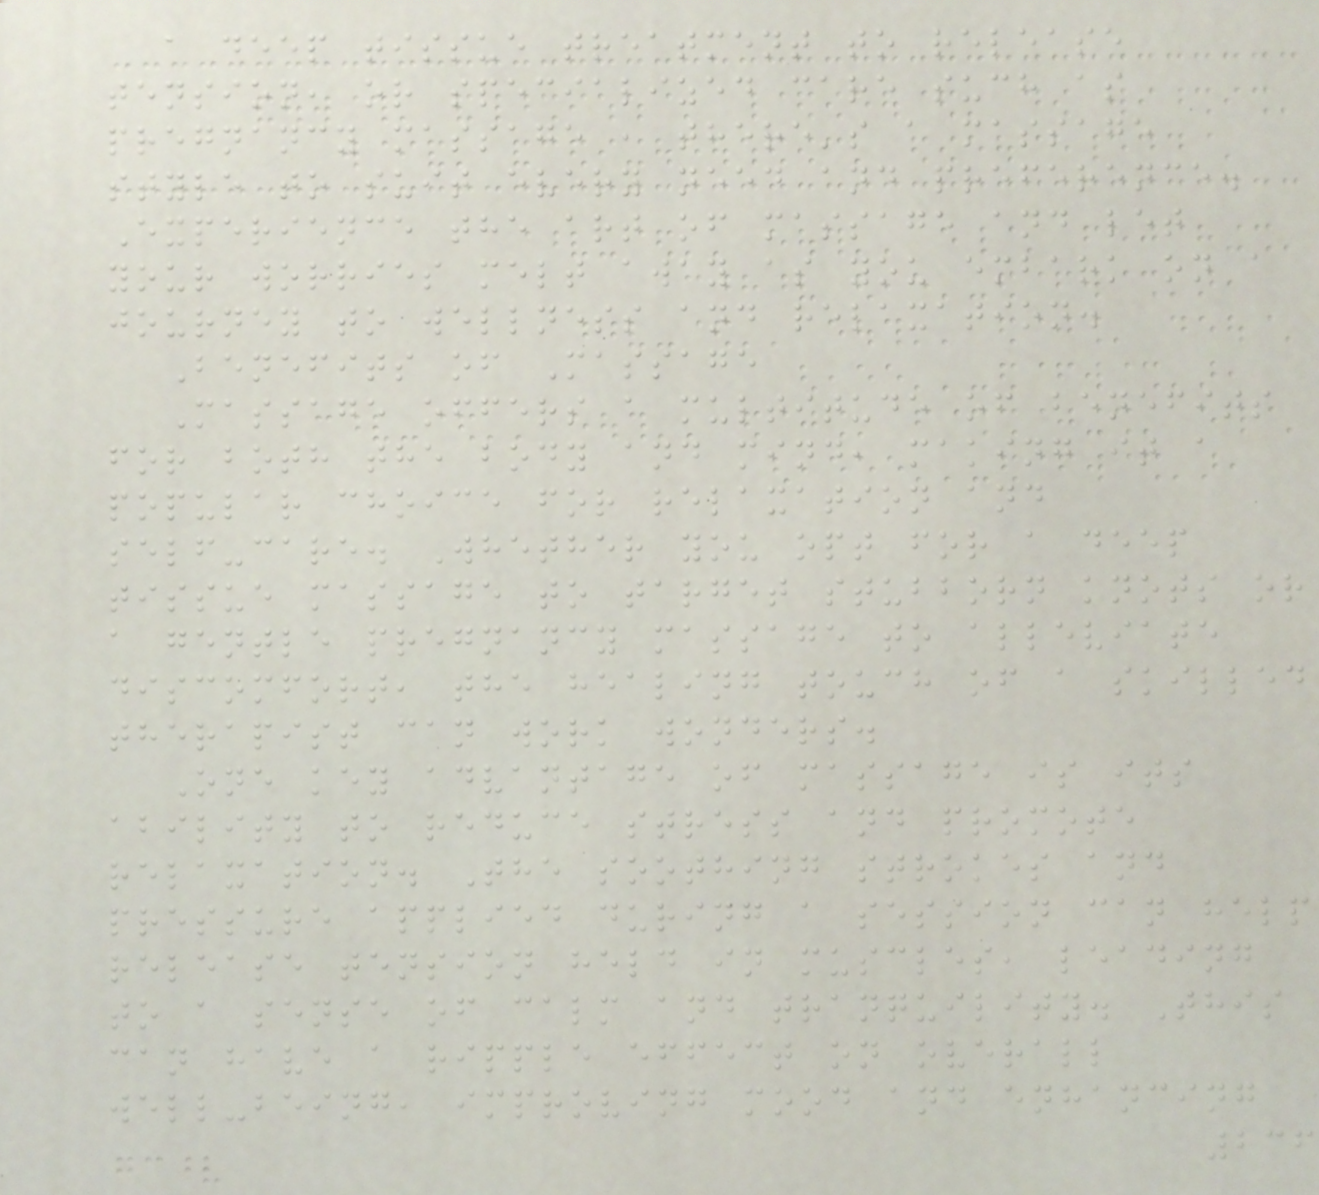a deep tissue treatment to release
tension, or specialized care such as
pregnancy massage , there's a massage
style to suit every need and preference.
Experience the art of massage and let
your worries melt away as you embark on a
journey to wellness and relaxation.
Benefits of Massage
Massage offers a multitude of benefits
for both the body and mind, making it a
popular choice for relaxation and
self-care. Whether you opt for a deep
tissue massage to target stubborn knots or
a gentle pregnancy massage to alleviate
discomfort, the healing touch of a skilled
therapist can work wonders.
One key advantage of massage is its
ability to reduce stress and promote
relaxation. The soothing strokes and
pressure applied during a session can help
release tension held in muscles, leading
to a sense of calm and tranquility. This
can have a ripple effect on overall
well-being, improving mood and enhancing
236
